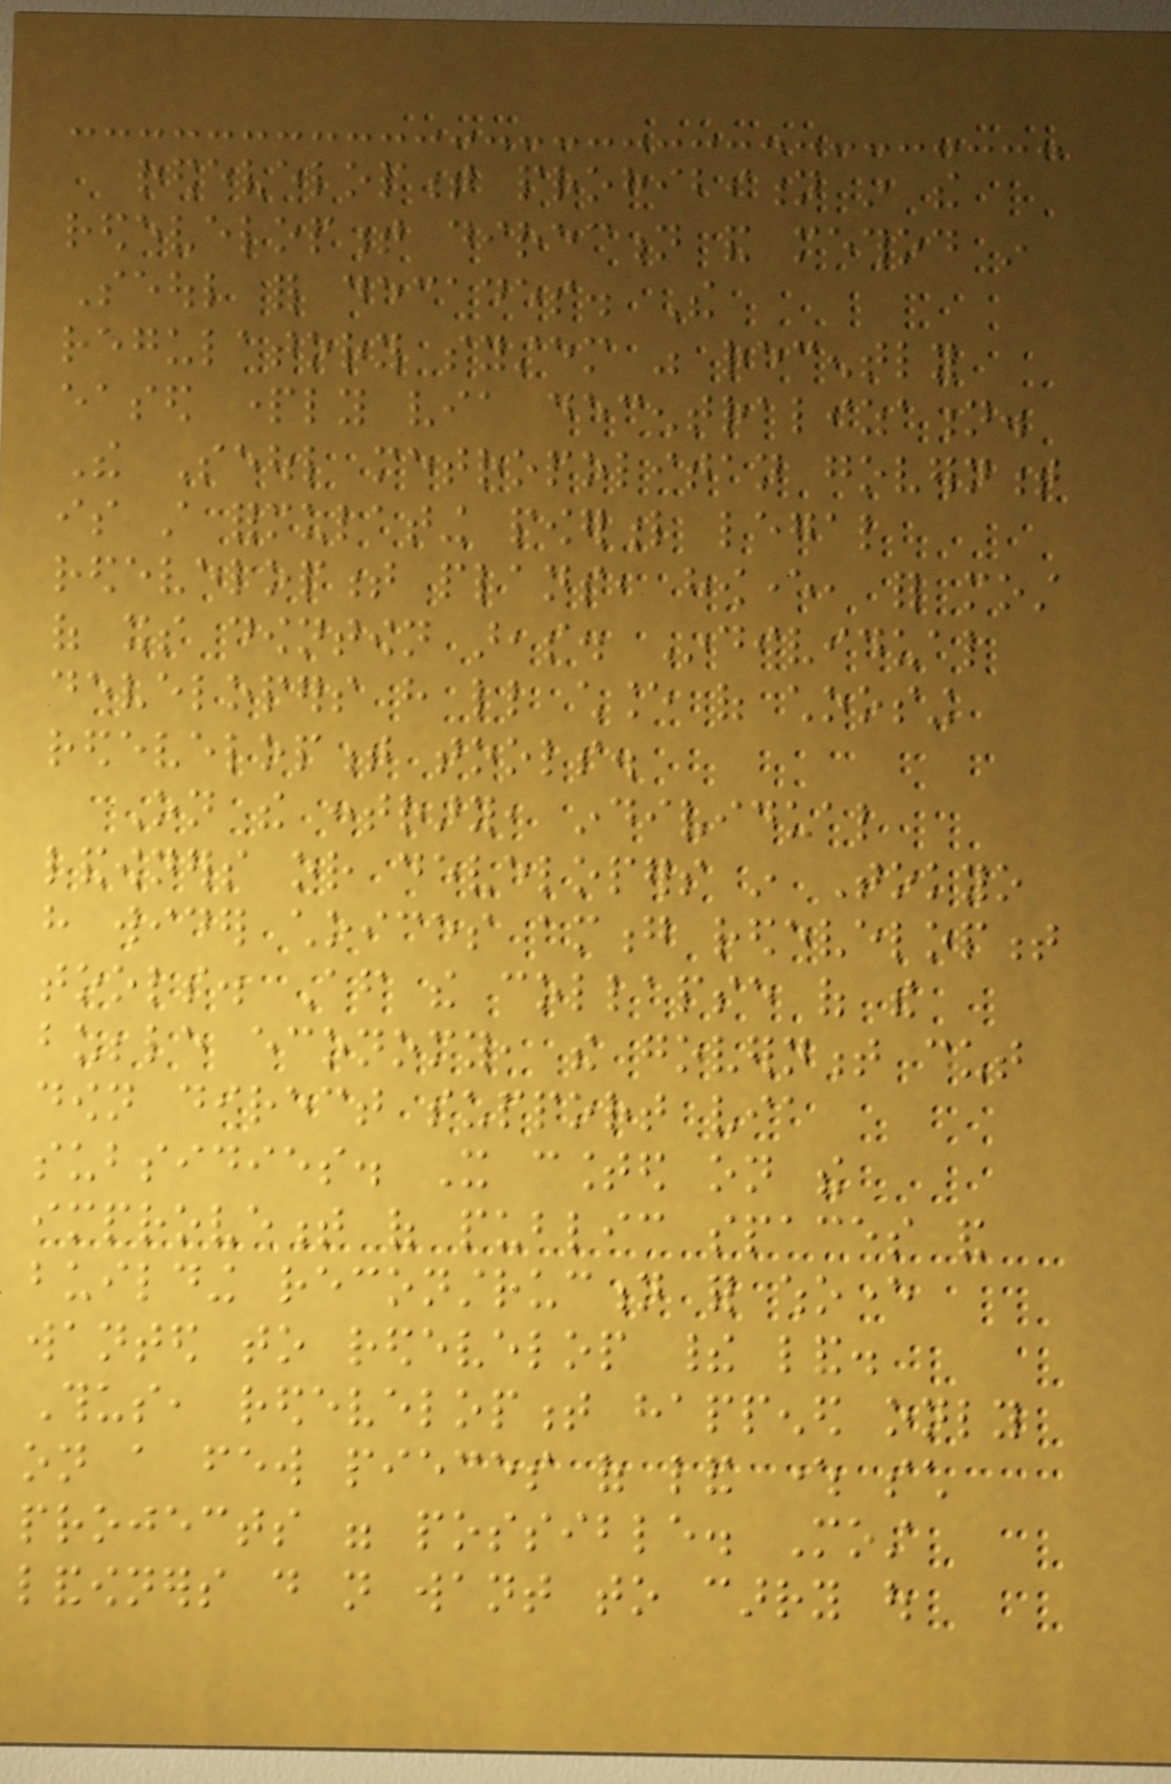redevelopment prohibition in the
redevelopment direction and method in
Seoul for decades. The
regulatory system was recently
eased partly via decentralization.
The Seoul metropolitan government
is still formulating powerful legal
redevelopment plans, however, for most
of its downtown areas. Individual
developers have little chance of choosing
redevelopment tools.
On the contrary, individual
landowners or developers in Tokyo
have wider choices among redevelopment
tools. After the collapse of the
bubble economy, the government cut
down direct support via
subsidies. It counted on the
improvement of public spaces and
building reconstruction for whoever
wanted to redevelop their land.
Thus, redevelopment happened only
on a few pieces of land where such
projects were possible. Most
landowners do not want to carry out
